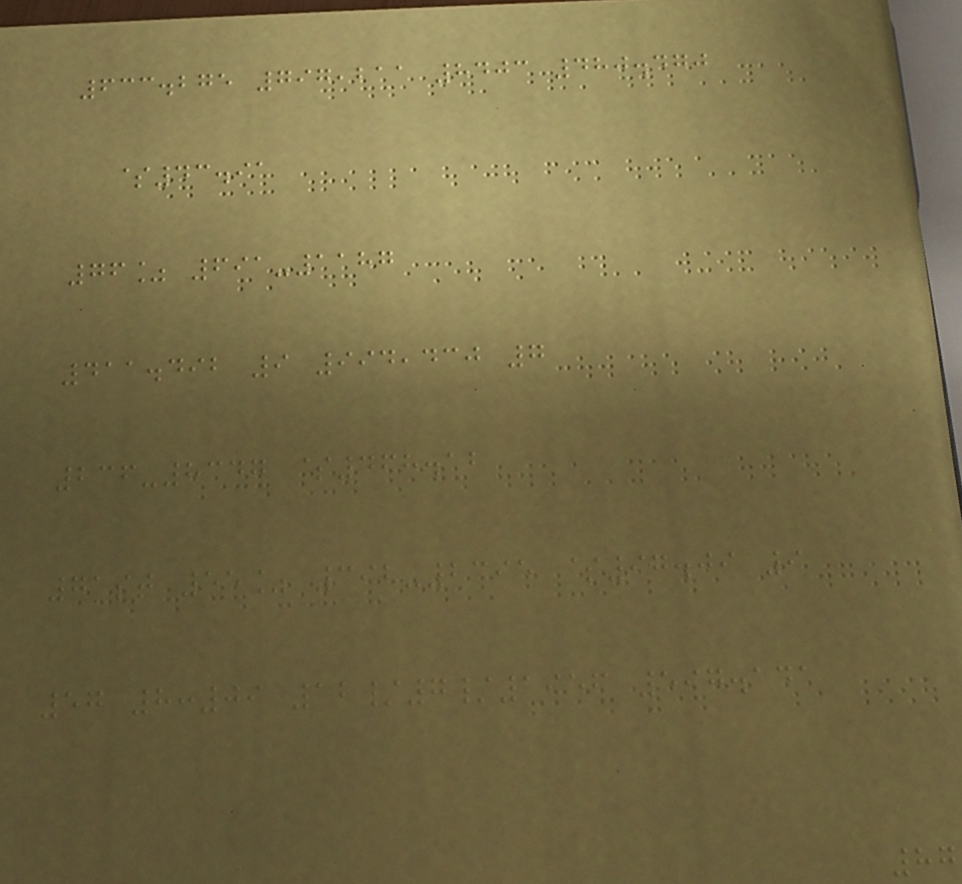633.275 797,211 8403 480.470
$43.91
76% 691-1187
411.492 9 994,430 7
236-8347 $468.12
71st 55% 392-2395 $97.09 9
57 8:09 12/7/1956 597.141
87
